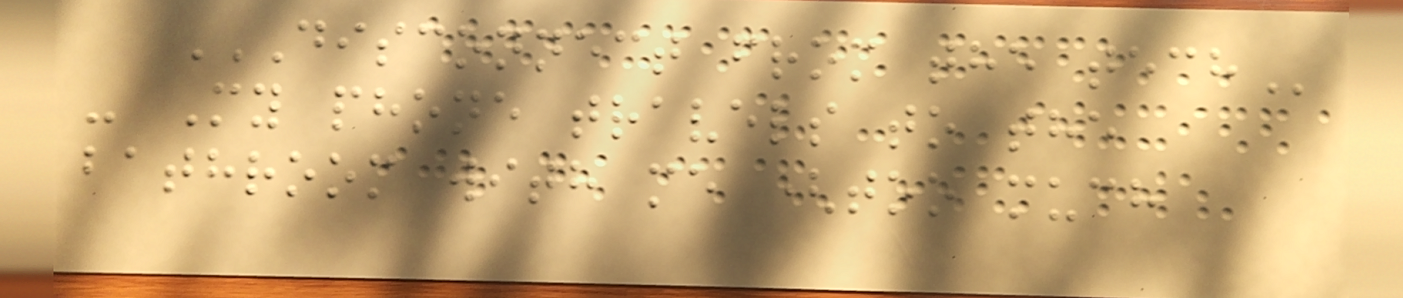DISCONNECT FROM THE TECH
- My phone travels to the
bathroom with me (too much
